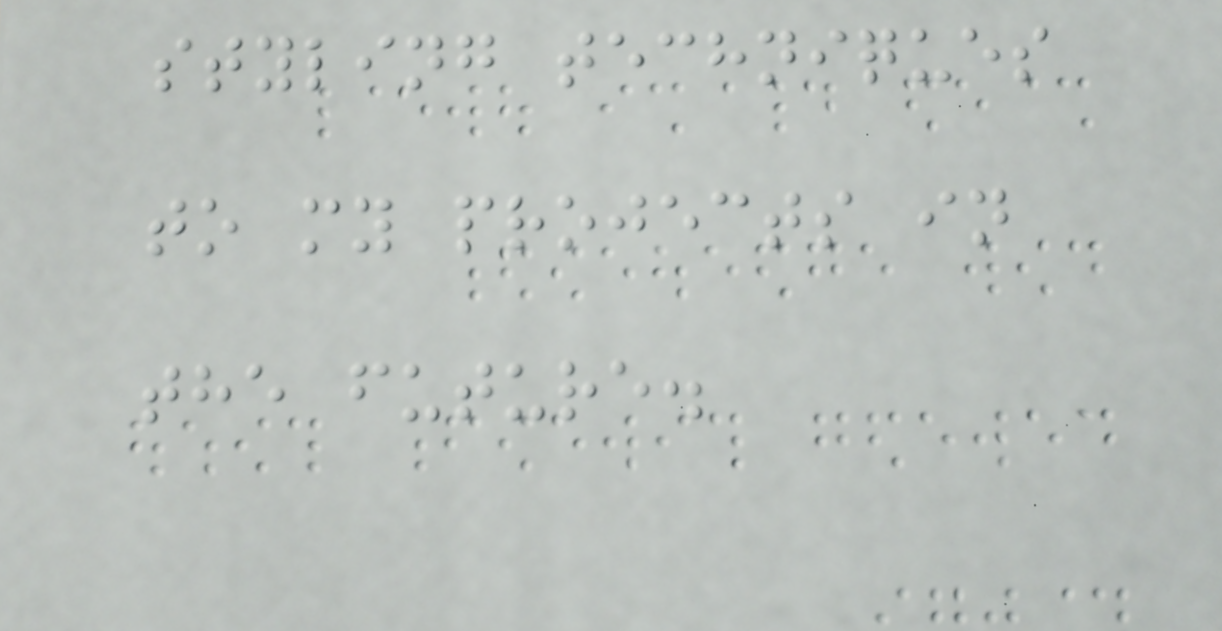styling techniques
to my projects in
the future.
